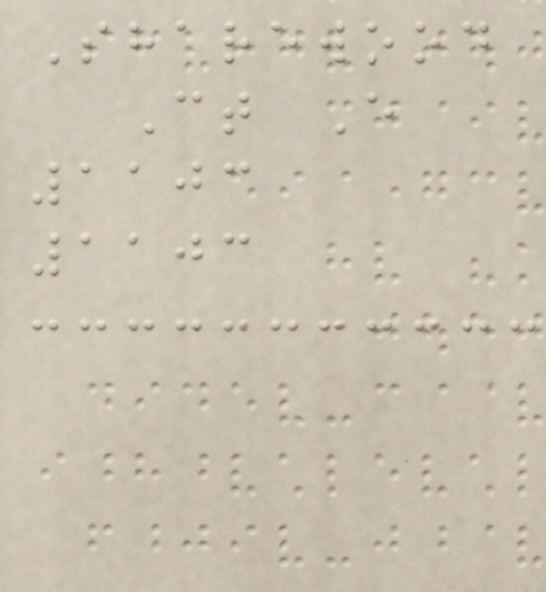Sharewood
Ct E
1103
1103
